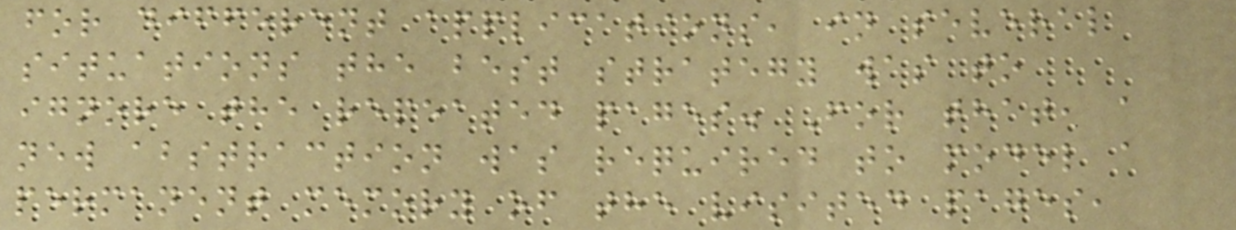for different applications, in several
situations the best strategy was to
ignore the repeated pages. For that, a
new abstraction was required to model a
permanent memory of the visited pages,
